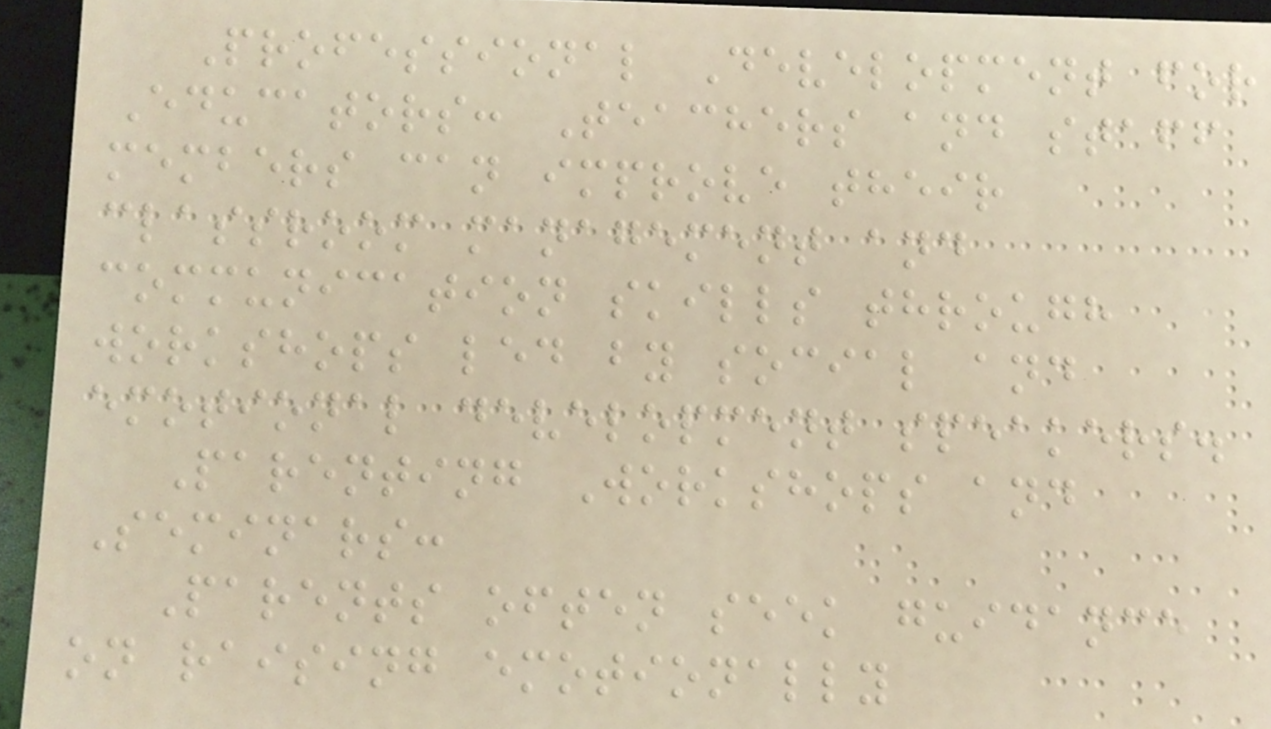Professional Development for
Educators: Teachers and staff
members can improve their
classroom management and
communication skills through
workshops led by social and
emotional development speakers.
Parenting Workshops and
Seminars:
Parents often seek guidance
on raising emotionally
